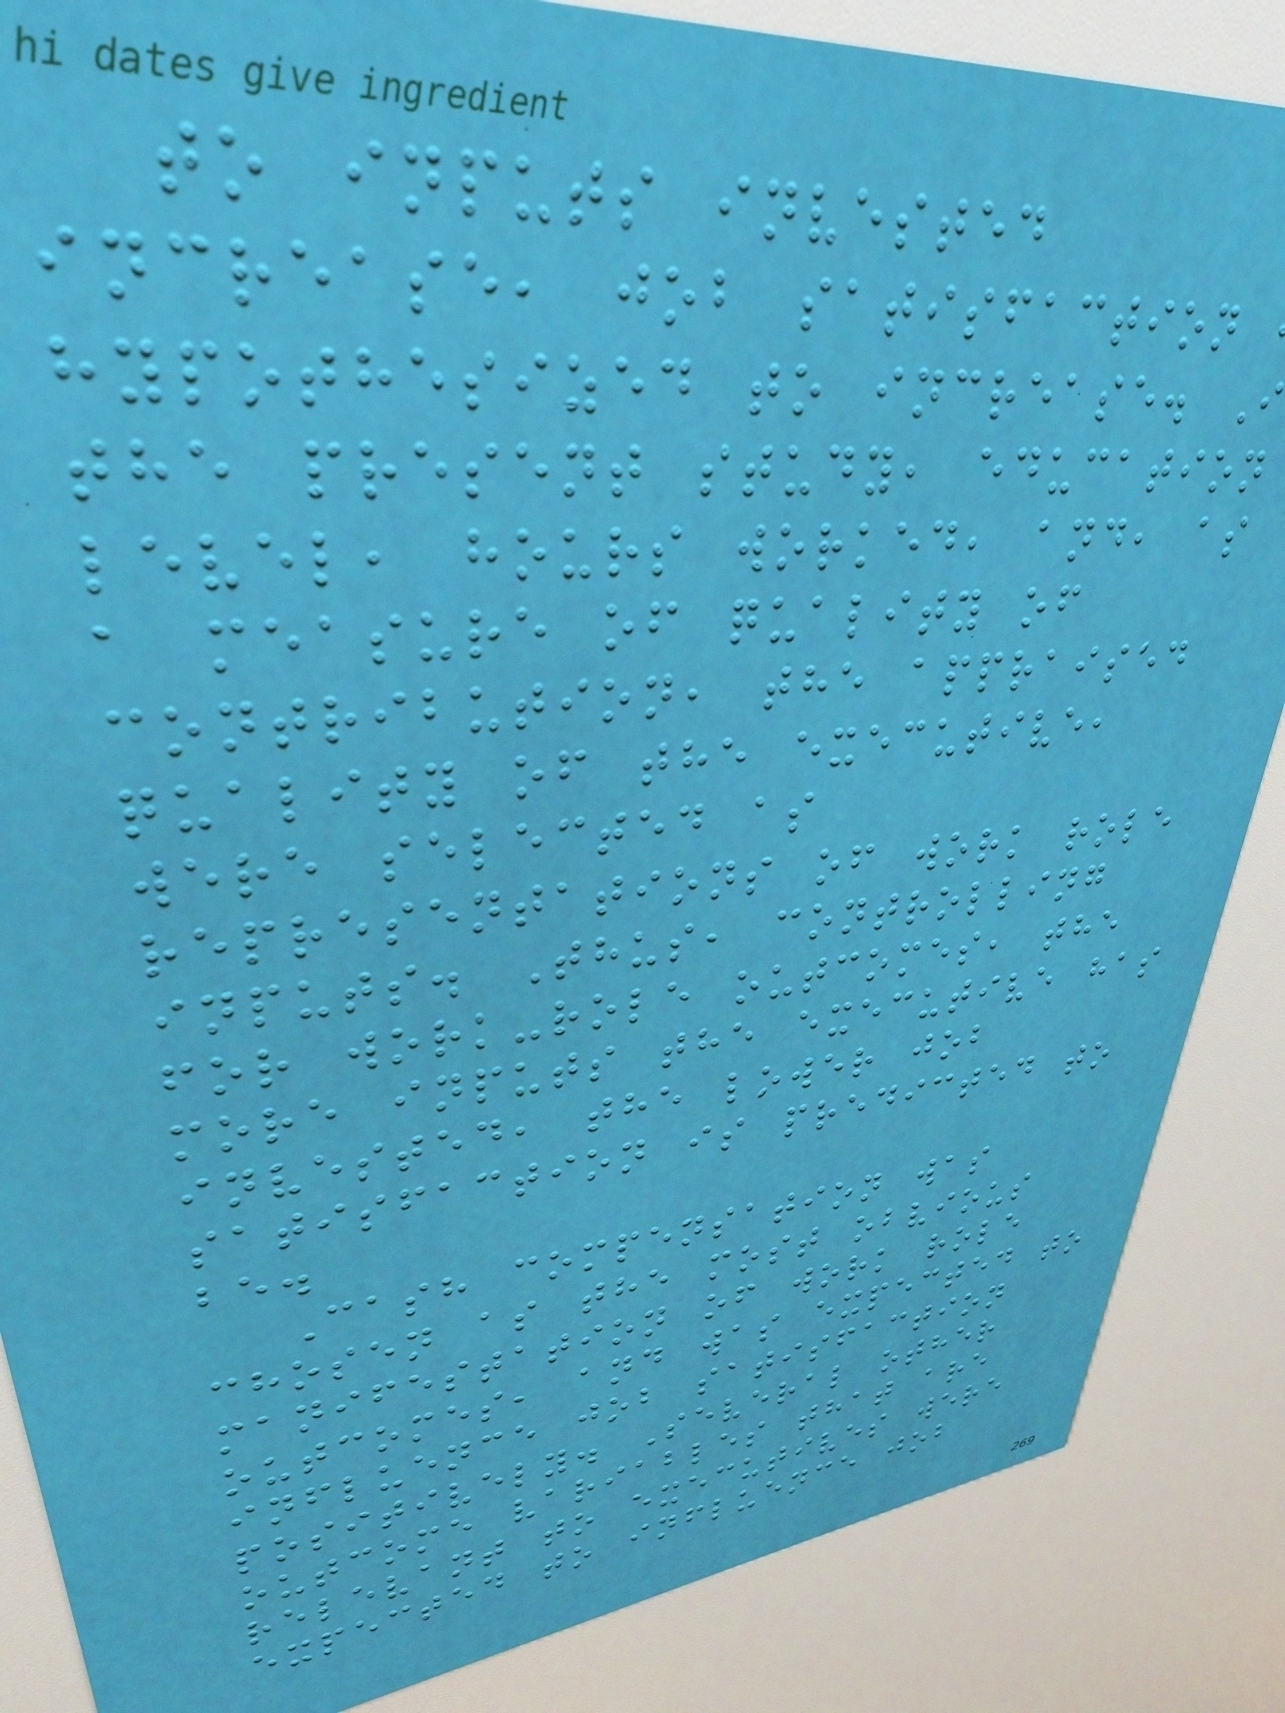to inputs invested
increase, job satisfaction
hypothesized to increase. I
the present study, education
level, hours worked, and, as
a measure of quality of
contribution, the appraised
quality of the executive,
were selected as
representations of work role
inputs. Thus, controlling
for work-role outcomes, the
more inputs the executive has
invested, the lower job
satisfaction is predicted to
be.
Cash compensation was
chosen as the most obvious
manifestation of work role
outcomes, and was expected to
influence job satisfaction
positively. Several other
outcome variables that are
relevant to executives were
expected to influence job
